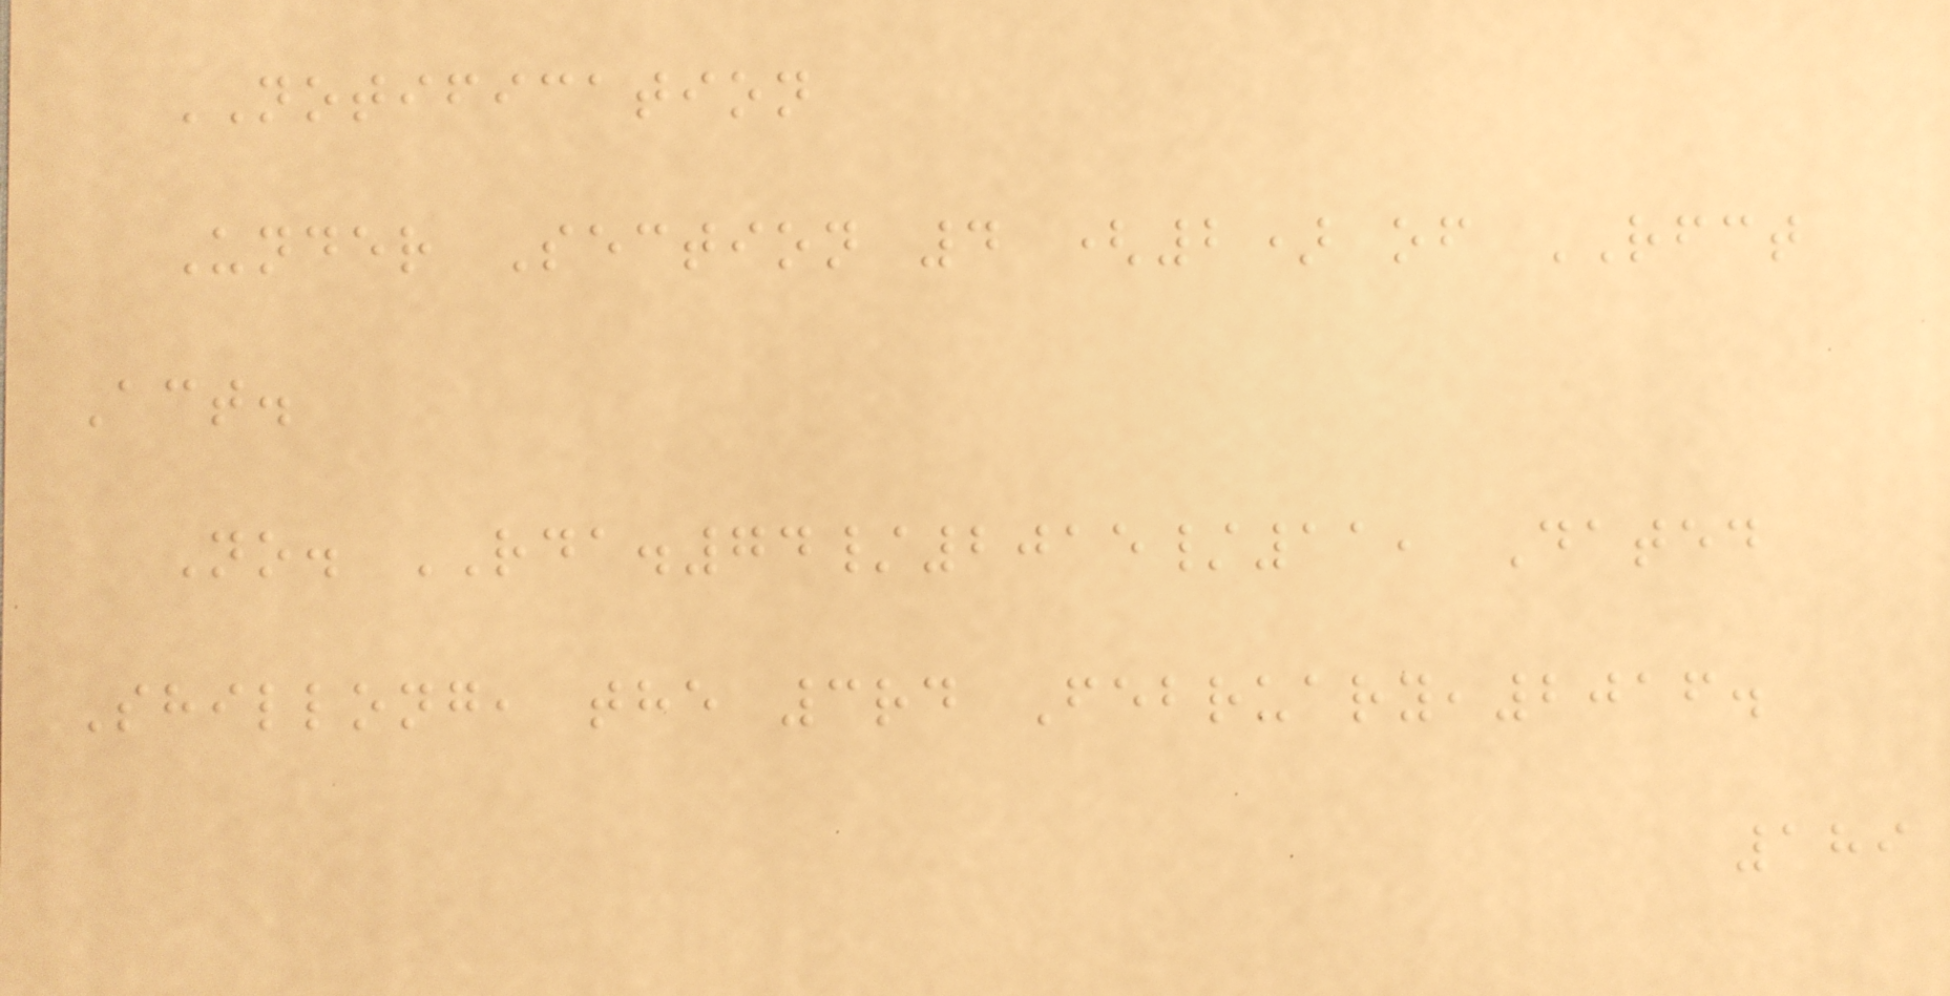NOTIFICATION
Under Section 4 (2) of RFCT
Act.
No. RDA.74/2015/11, Dated
Shillong, the 3rd February,2016.
189
